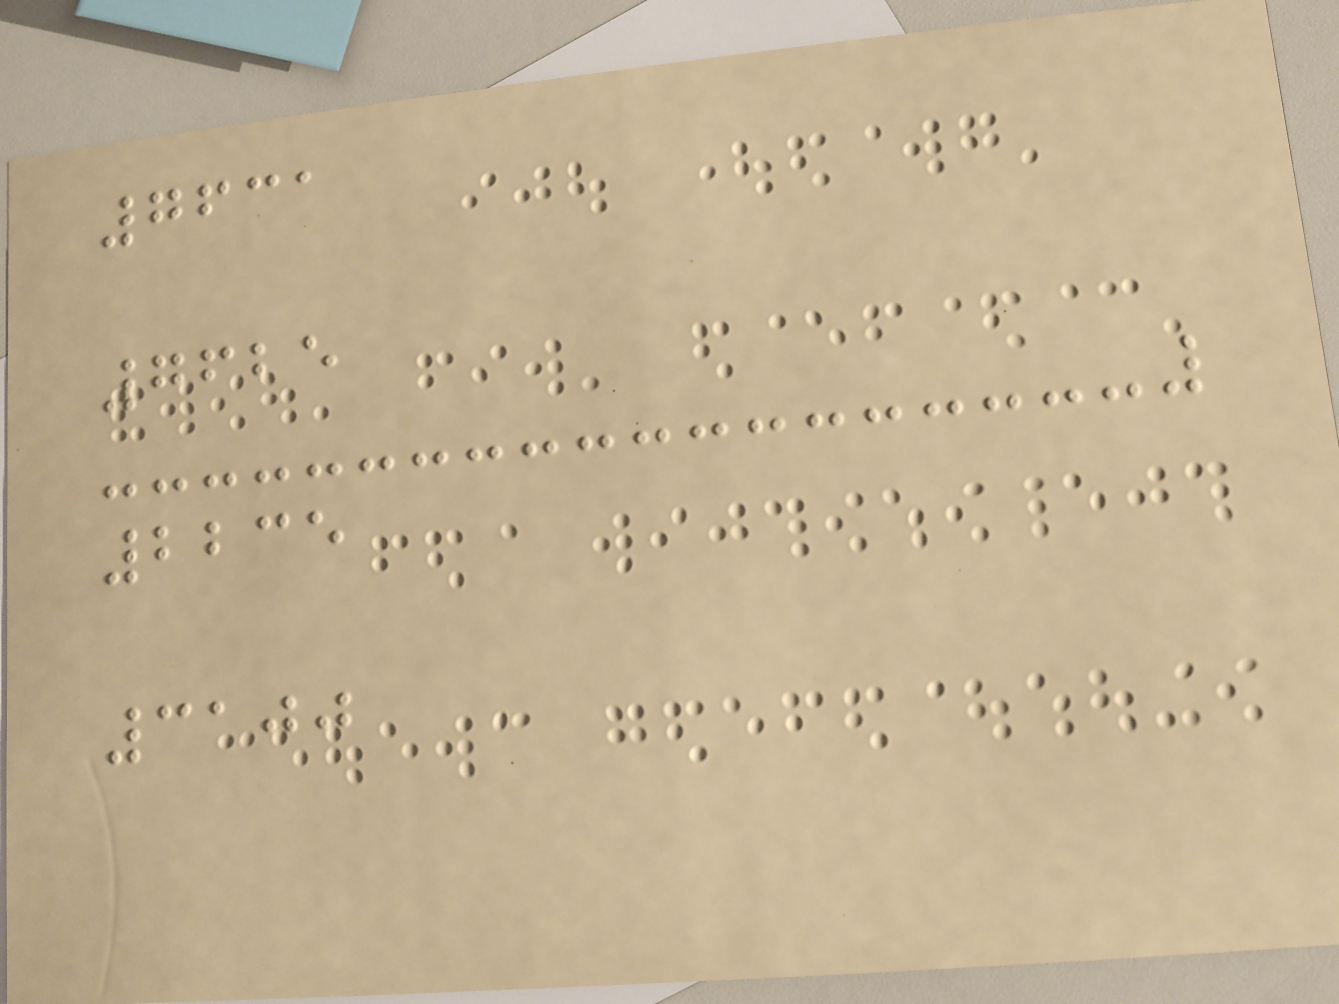7631
7625
2235
3100
